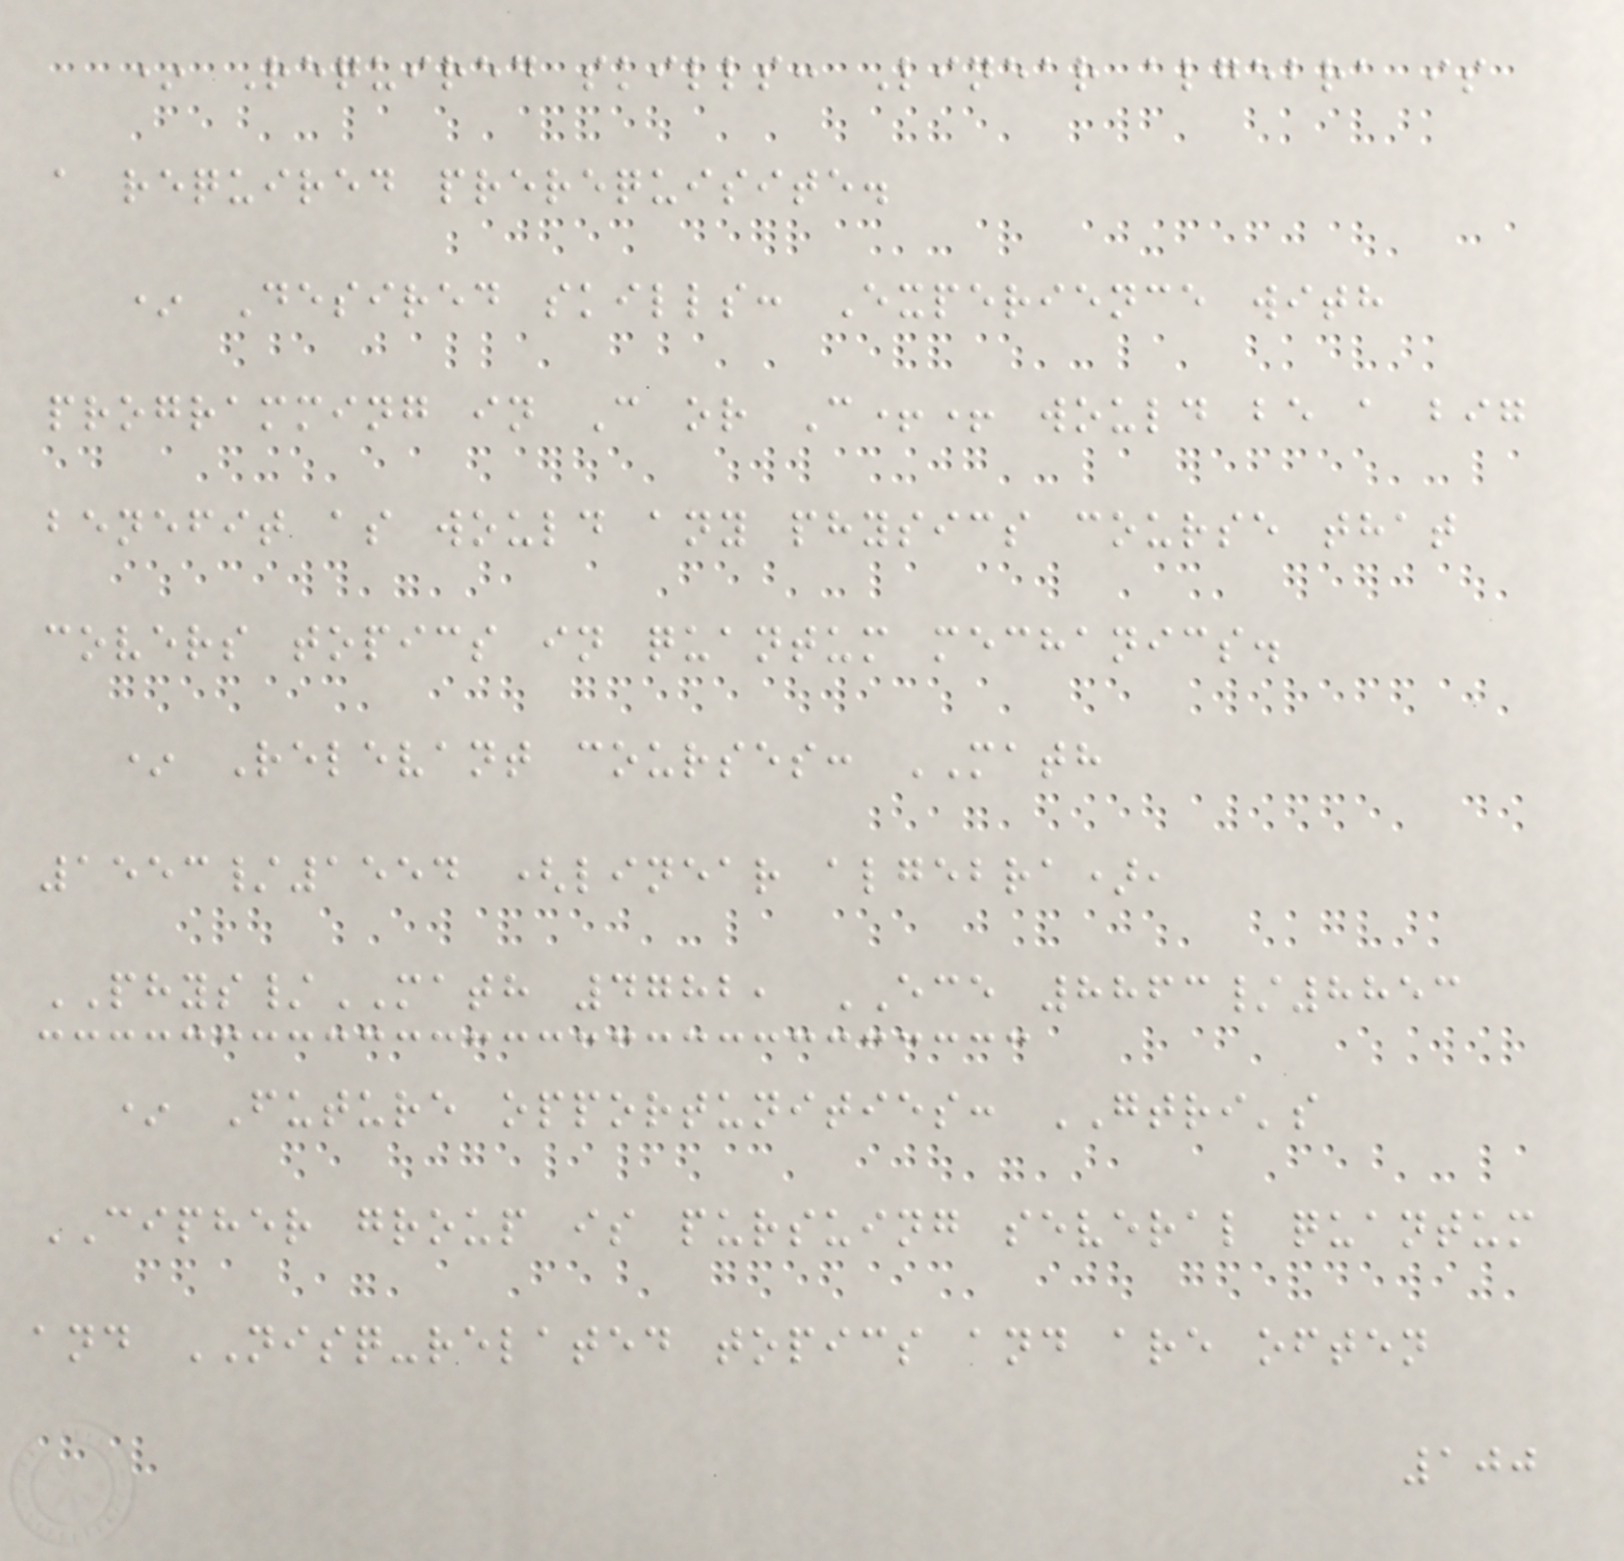* Required skills: Linear algebra is
a required prerequisite.
* Desired skills: Experience with
programming in C or C++ would be a big
benefit as would any physics course that
covers topics in quantum mechanics.
* Relevant courses: MATH
1553/1554 (linear algebra),
PHYS/MATH 4782, ECE 8863/8853
* Future opportunities: GTRI's
CIPHER group is pursuing several quantum
and NISQ-related topics and are often
100
